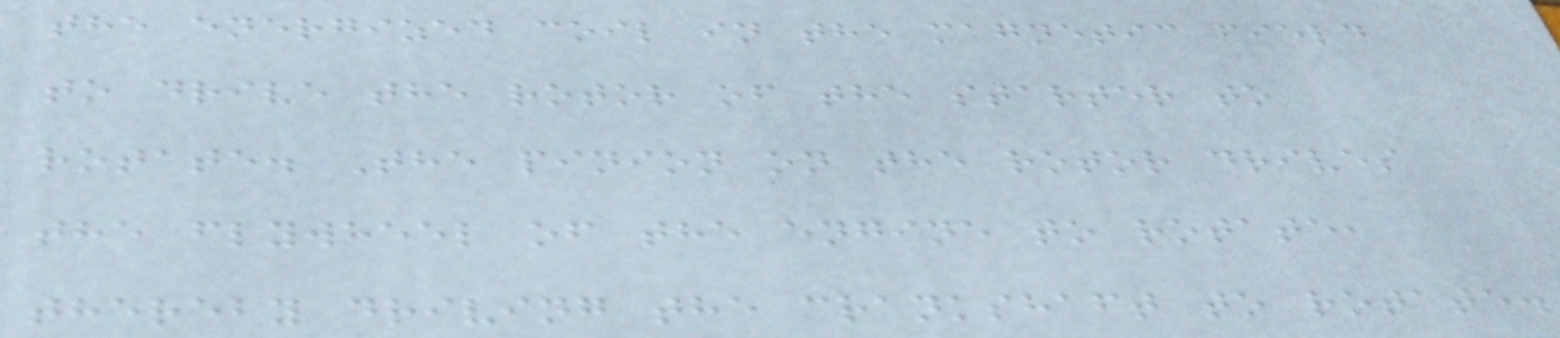the energized coil in the magnetic field
to drive the rotor of the starter to
rotate. The pinion on the rotor drives
the flywheel of the engine to rotate,
thereby driving the crankshaft to rotate.
